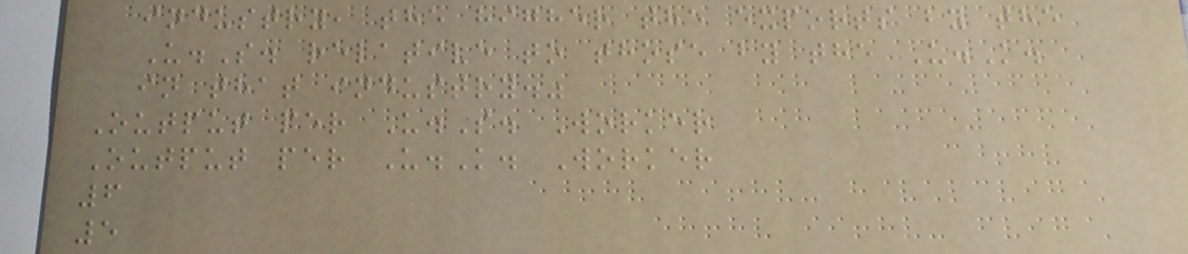industry, the higher the exports by the
U.S. relative to those by the U.K.
in that industry."
Output per U.S. Worker
Output per U.K. Worker
6
5
